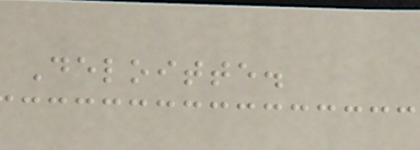Deloitte.
